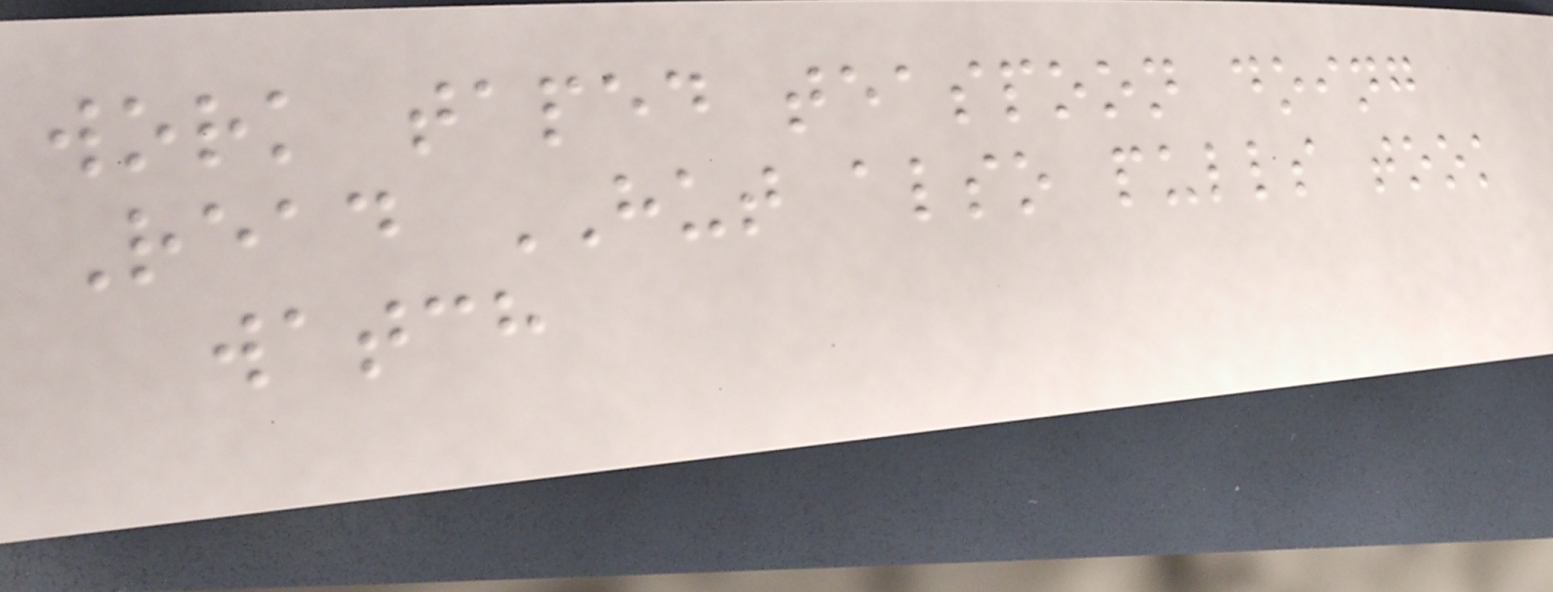work taped teaspoon doing
Read HUT also pulls took
watch
